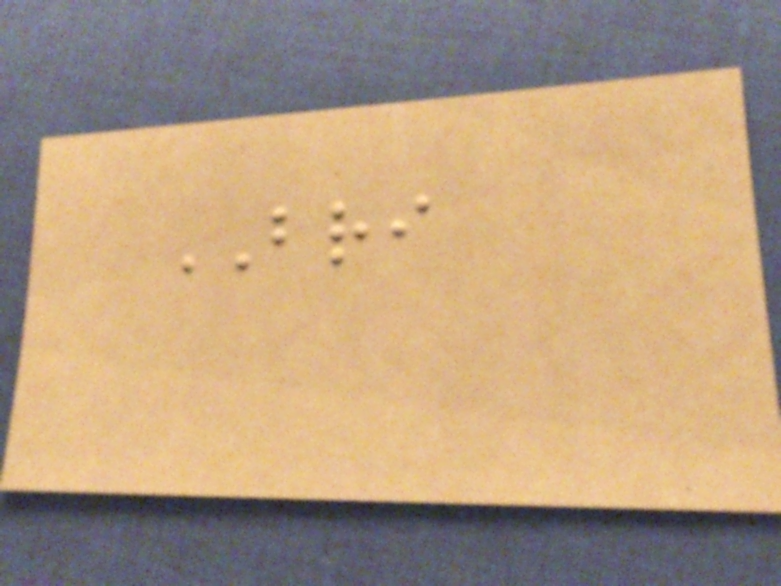BRI
